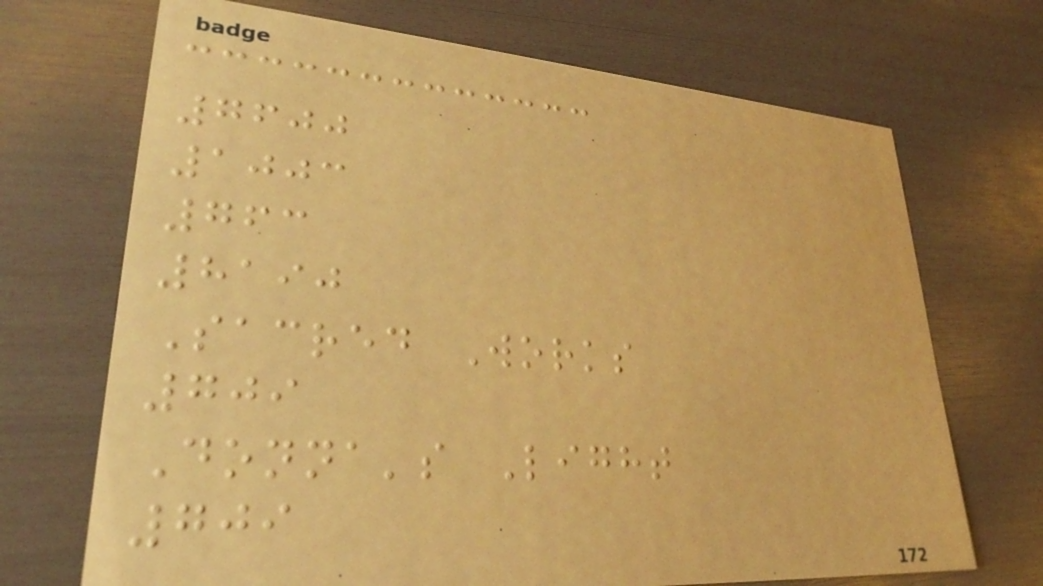7600
1003
763
8190
Sacred Works
709
Donna's Light
709
